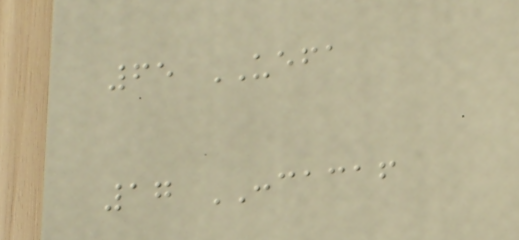65 UEFA
17 CONCACAF
